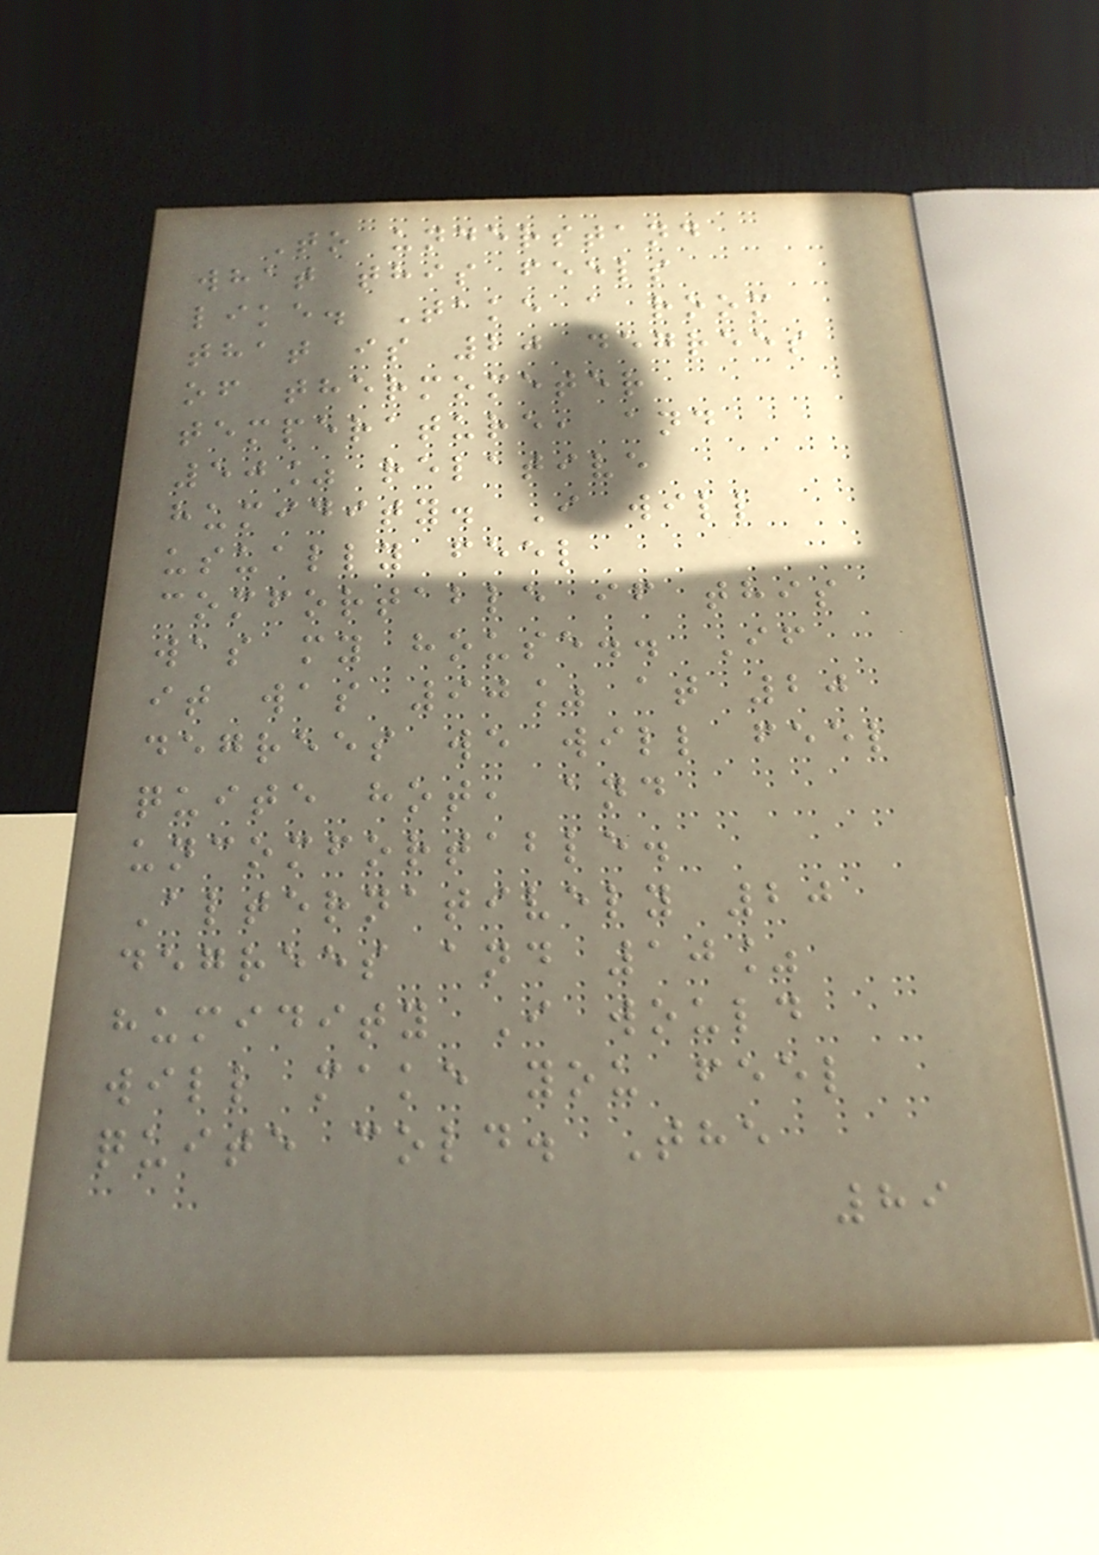To understand
what this feels
like. Take a room
that is 20 degrees
of thermometer
temperature, and
50% relative
humidity. I will
usually feel
comfortable if this
was my house.. If
it was 90% at 20
degrees we will feel
quite hot, and
uncomfortable.
Alternatively 20
degrees and 10%
humidity I would
will make you feel
quite cold. The
89
